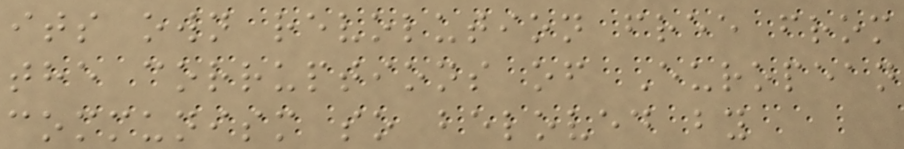its own revolution free from
the corruptions of European
communism so beloved by
